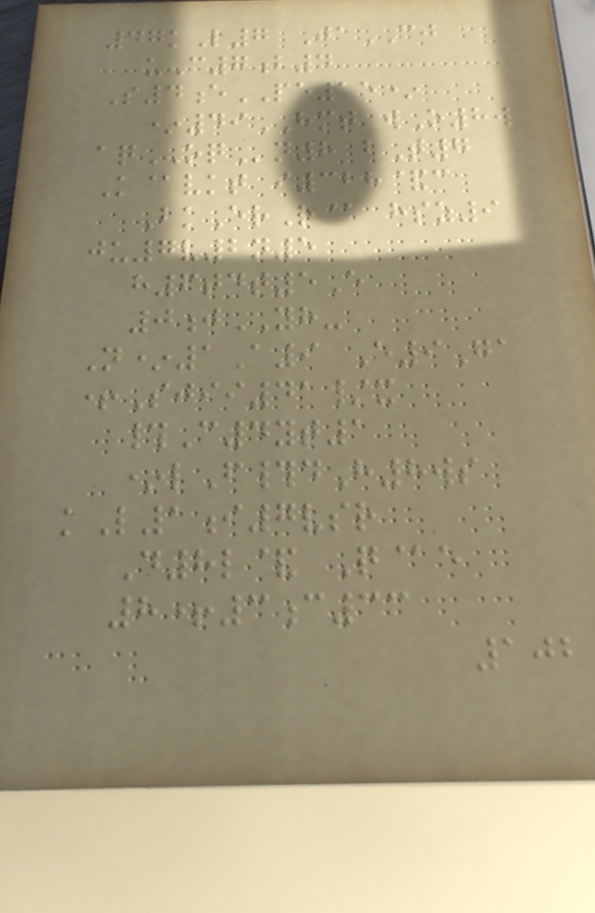47kL7 JaCJ
uC7b4
S4ePE15*
*49HMT wO8w
aqOQn8 bT7
K@vkt i328&c
BkErR@ hsz9
ju7v2n5
h6tdt5E
0jYH-
N*1A9 E9Ga
+Sjii41/x
#C4yt1
*lF#dH8ws
kL1i7vsr
D8l& Q@e
8+3c33
102
